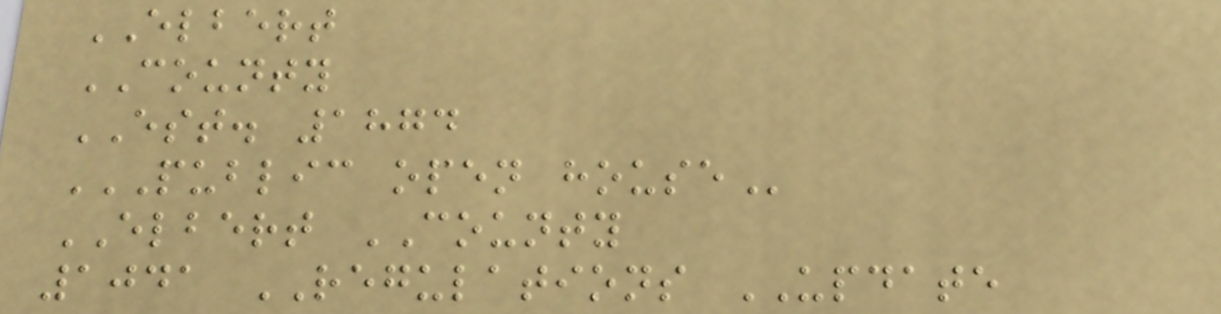ELBERT
COUNTY
EST. 1874
PUBLIC OPEN HOUSE
ELBERT COUNTY
1041 REGULATIONS UPDATE
